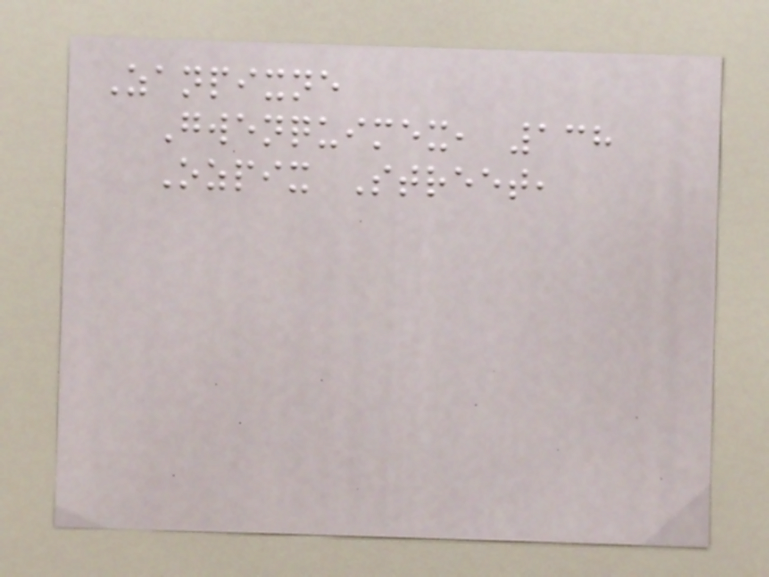Zanpixne
Gwenquimex, 138
Ozpix Street,
